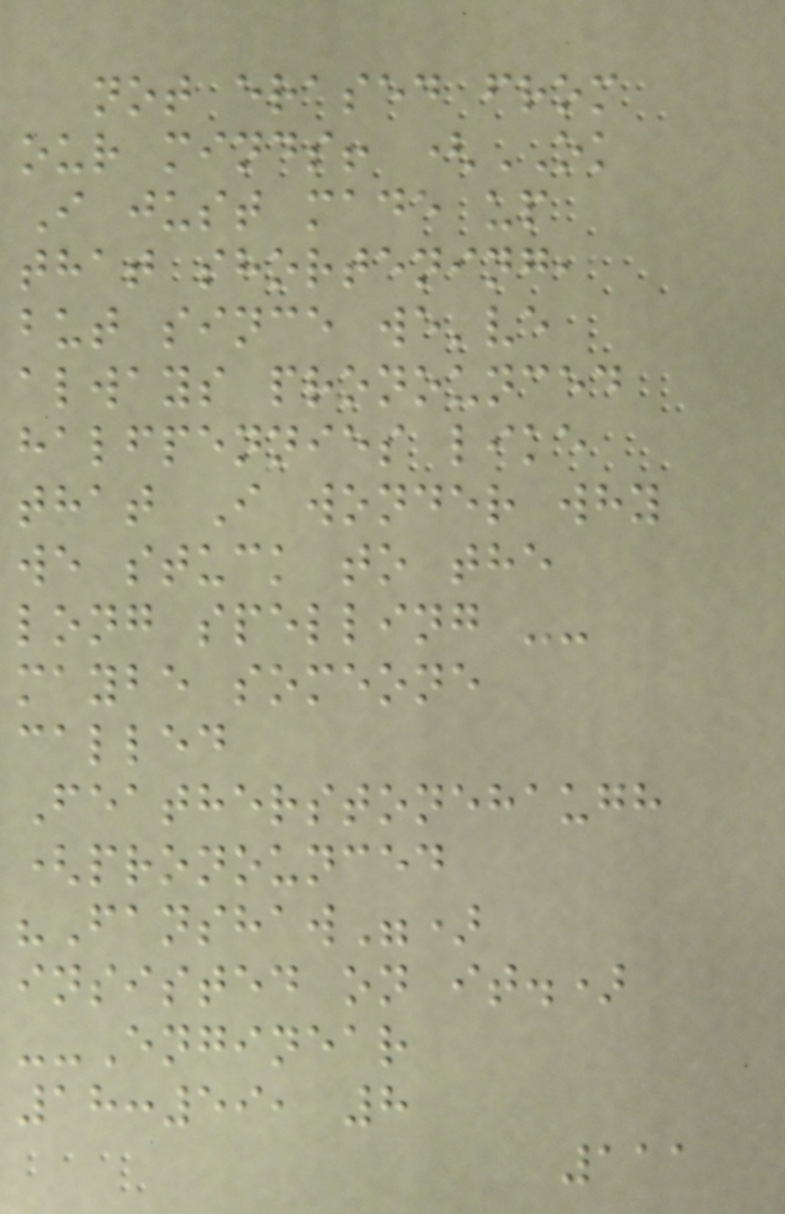not erased from
our minds! (OK
I just made up
that shortening,
but since we've
always pronounced
halfpennies like
that I wonder why
we stuck to the
long spelling --
maybe someone
called
Featherstonehaugh
(pronounced
"Fanshaw")
insisted on it.)
--Enginear
18:59, 8
111
